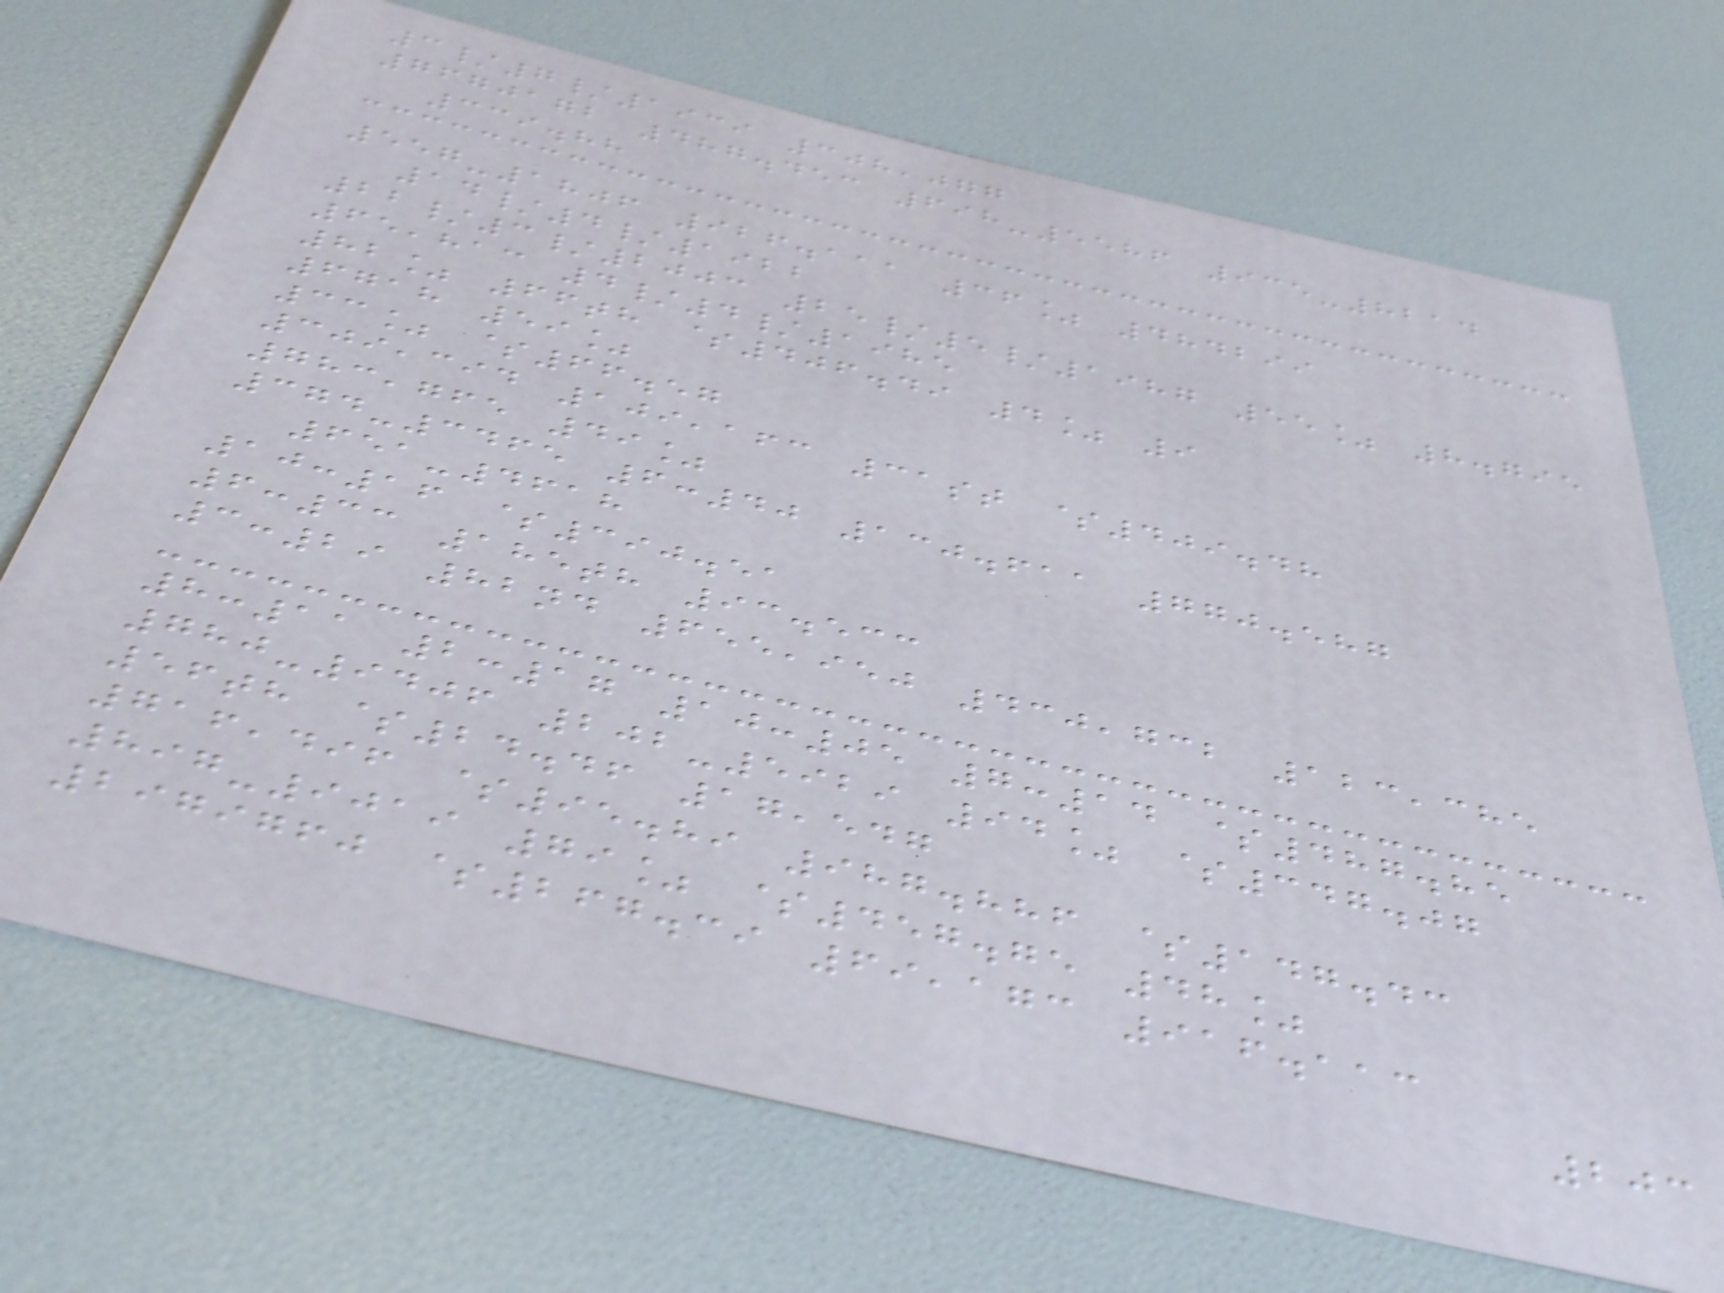3/7/1939 308,077
7670172 487.453 698-5586 935-8214
339.88
557-1806 926.111 36% 484299
14/4/1922
22/3/2003 25/5/1987 55% 8.795
65,813 4/4/1985
82% 66th $406.49 4% 9
6718 59%
33% $66.57
309,394 109,163 31st $409.48
783,765 49%
374-3465 6:40 130.611 770.587
651-4618
10:16 $390.51
6:33 185th 93.533
3:29 82nd 655,950 430,732 123,385
8:11 2:17 10:05 7:14 $487.85
780-9406 202-5929 94% $347.07
56th $24.46 17,547
716,496 $95.89 987.886 $147.43
897-9019 79% $457.75 48%
2979760 $267.39 69,173 916.113
203
